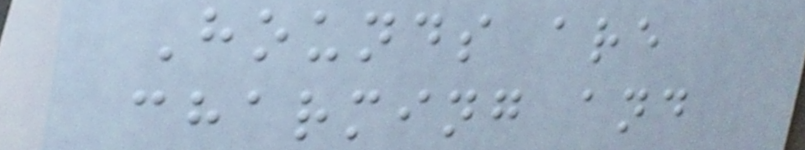Hounds are
charming and
